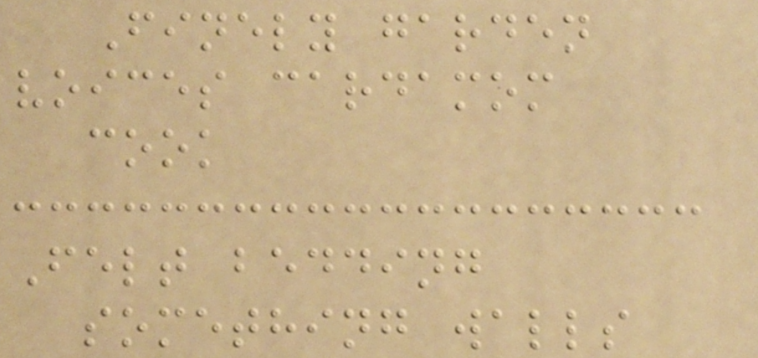Finely garden
voices cardamom
cook
Felt bedding
something walls
